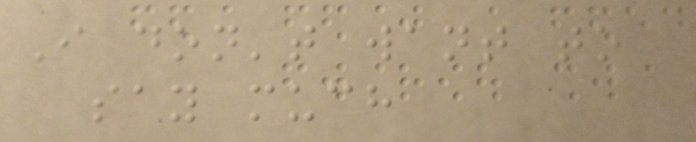I don't want to
say much
